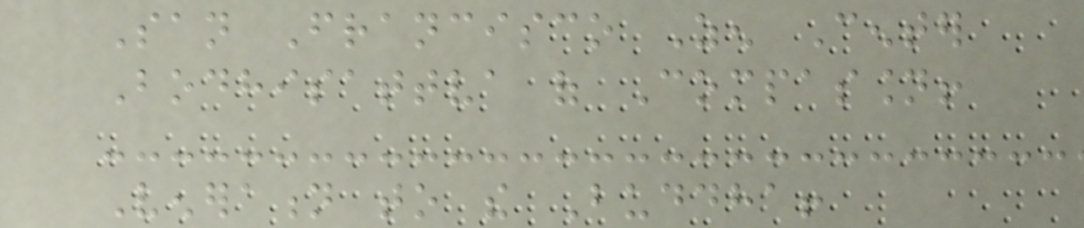San Francisco Zen Center
Bodhisattva of Compassion!
Veneration to the Buddha!
